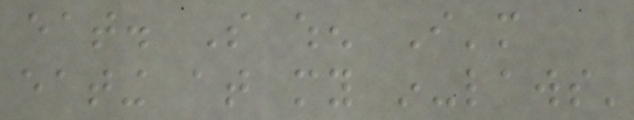eat. So when I'm
eating at my in-laws'
